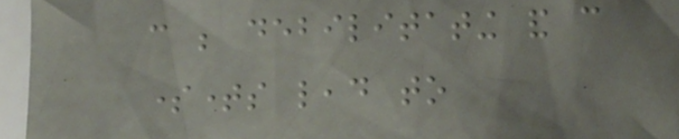can be debilitating and can
sometimes lead to
